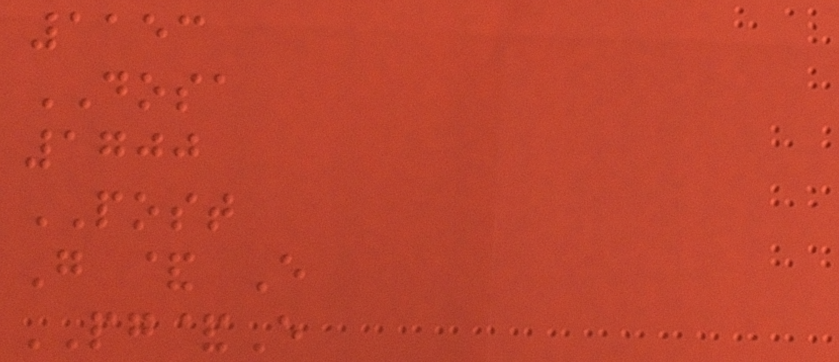1153
DOSA
1700
POST
G & E
PG&E
